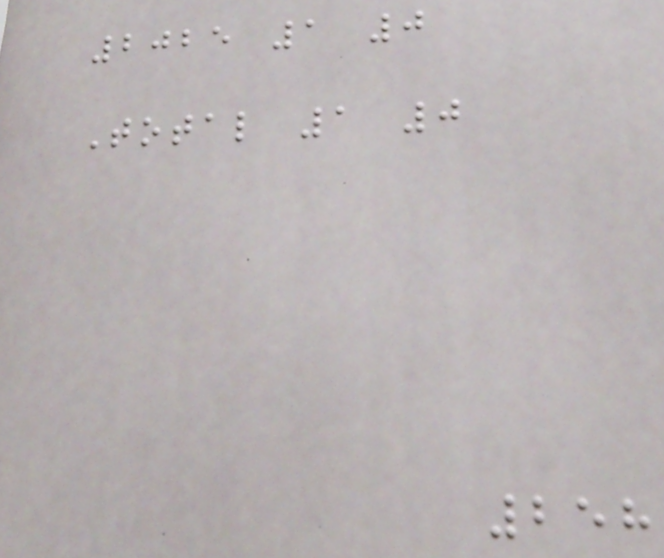2025 1 0
Total 1 0
258
